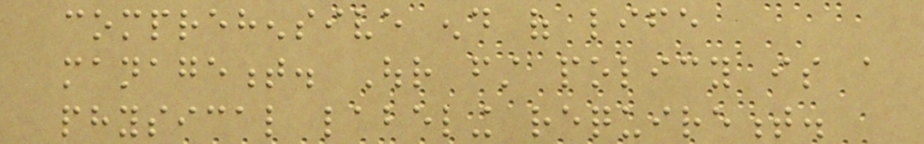comprehensive end of life
management. Our first policy is a
physical labeling requirement.
